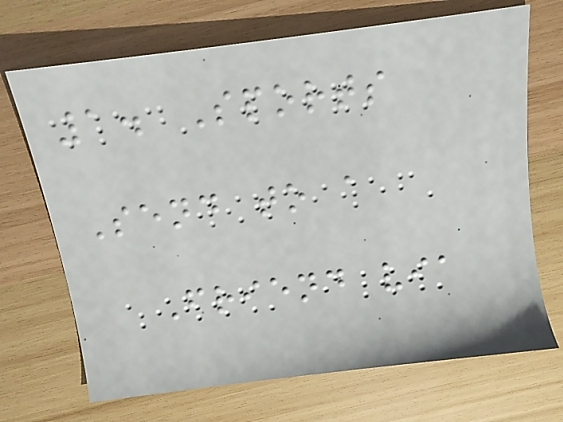1. Sports
Send to a
Friend via
